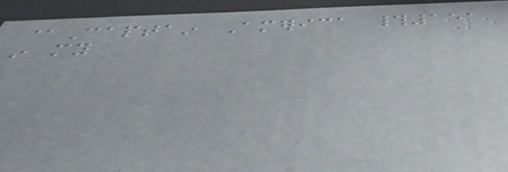@Captain America #151
in my
